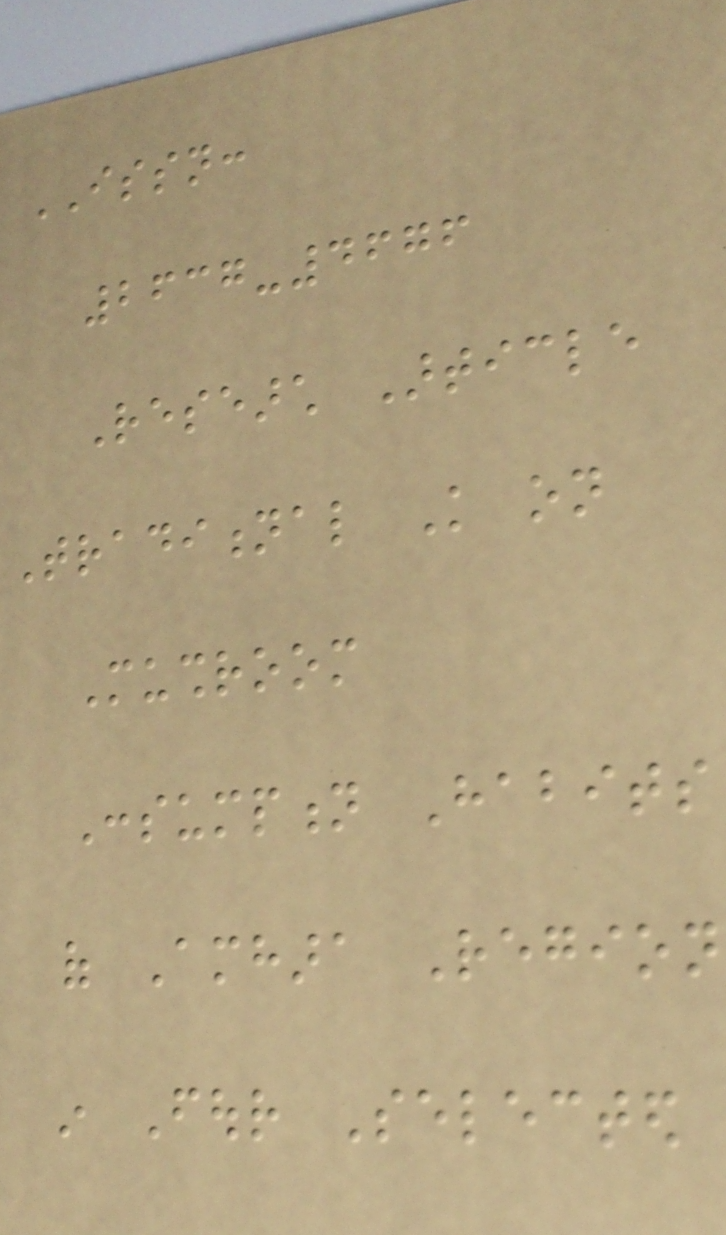ISSN:
2637-4676
Research Article
Traditional Knowledge on
Mushroom
Consumption Habits
of Amhara Region
in Four Selected
